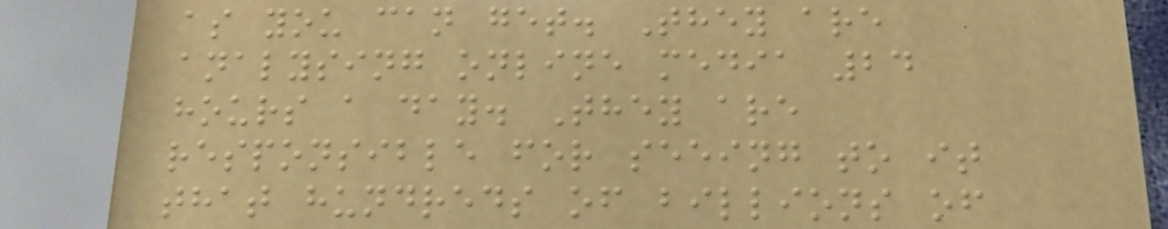as you can get. They are
analysing online media 24
hours a day. They are
responsible for seeing to it
that hundreds of billions of
